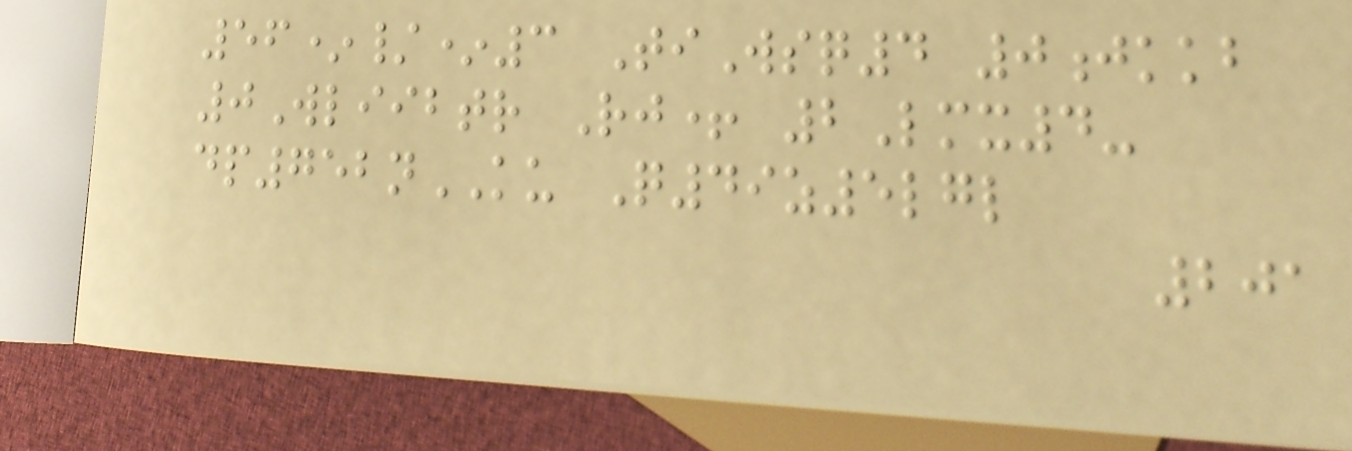56*/*3 TiWsq4 0jkkb
0Wliibtr Rj+ 2Lmx4-
dp752nKU Q49z5lgl
201
